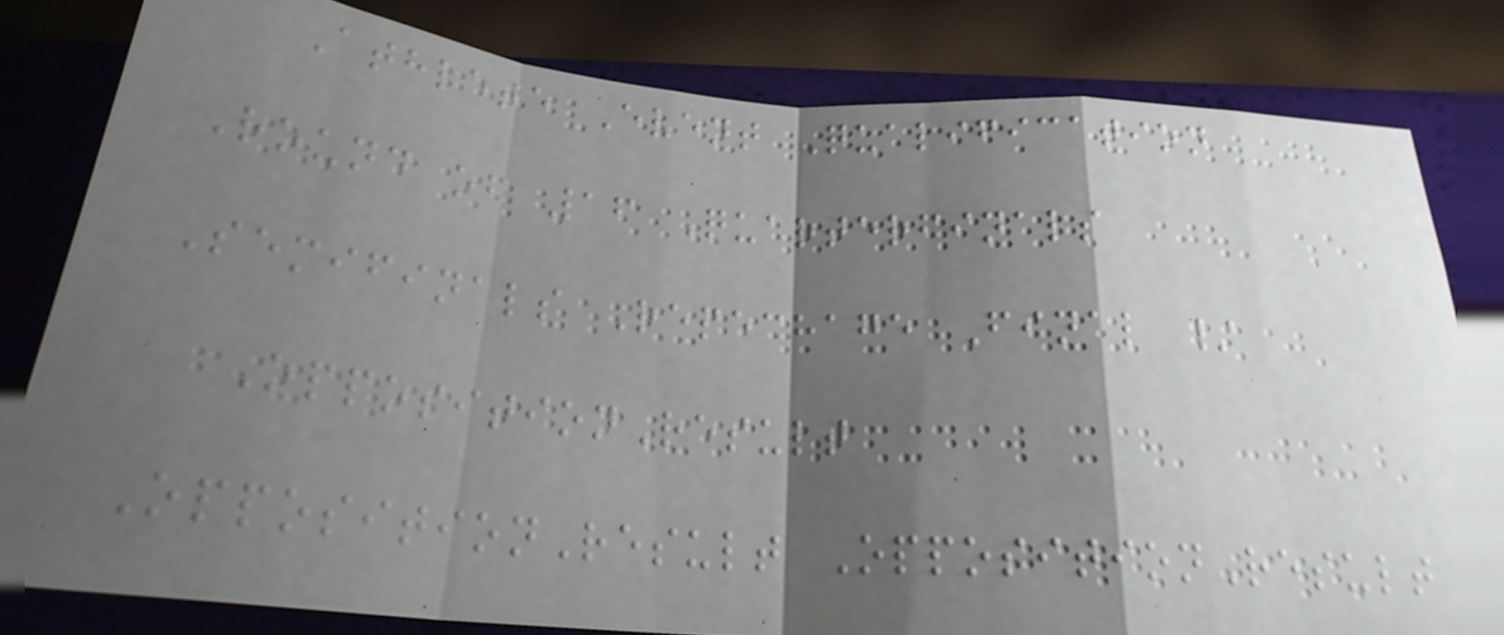Athlete Event Qualification
Round of 16 Quarterfinals
Semifinals Repechage Final /
OppositionResult
OppositionResult OppositionResult
